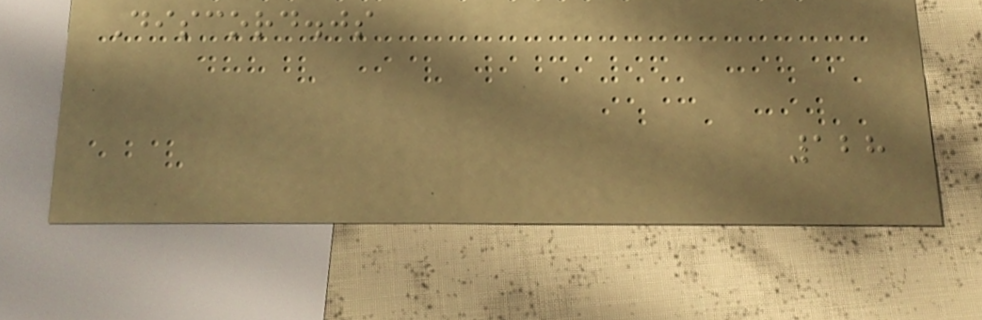Discord.js
128
